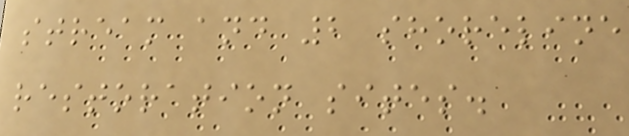stream and 2 shoreline
restoration sites.
